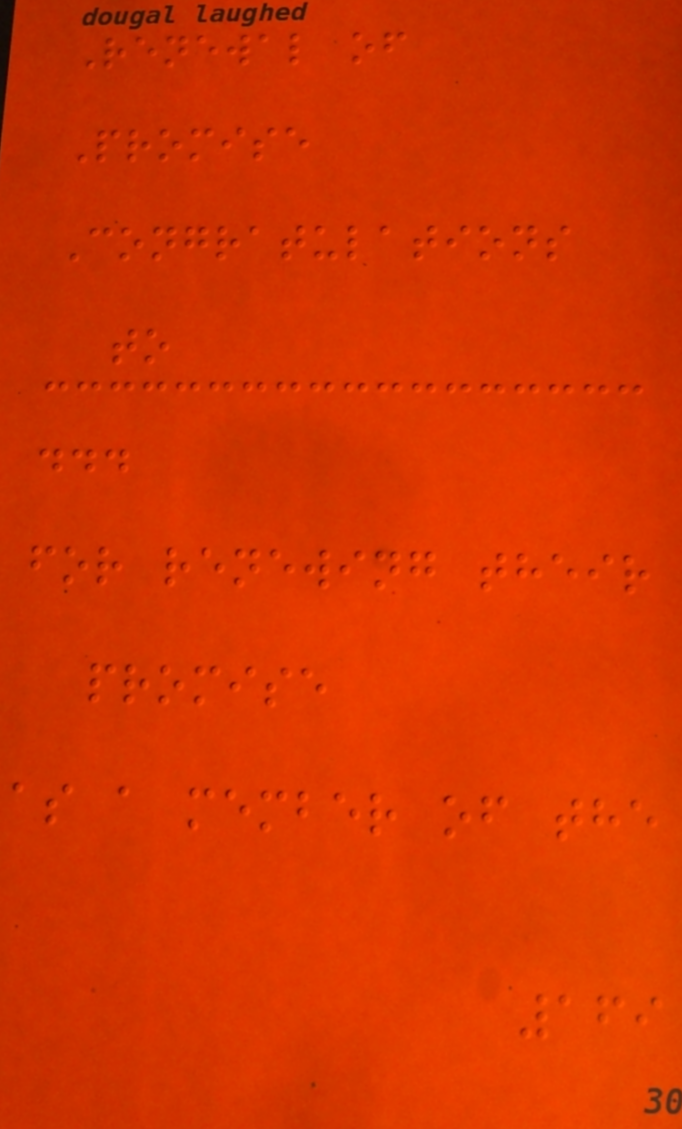Renewal of
Promise
Congratulations
to
...
for renewing their
promise
as a member of the
169
